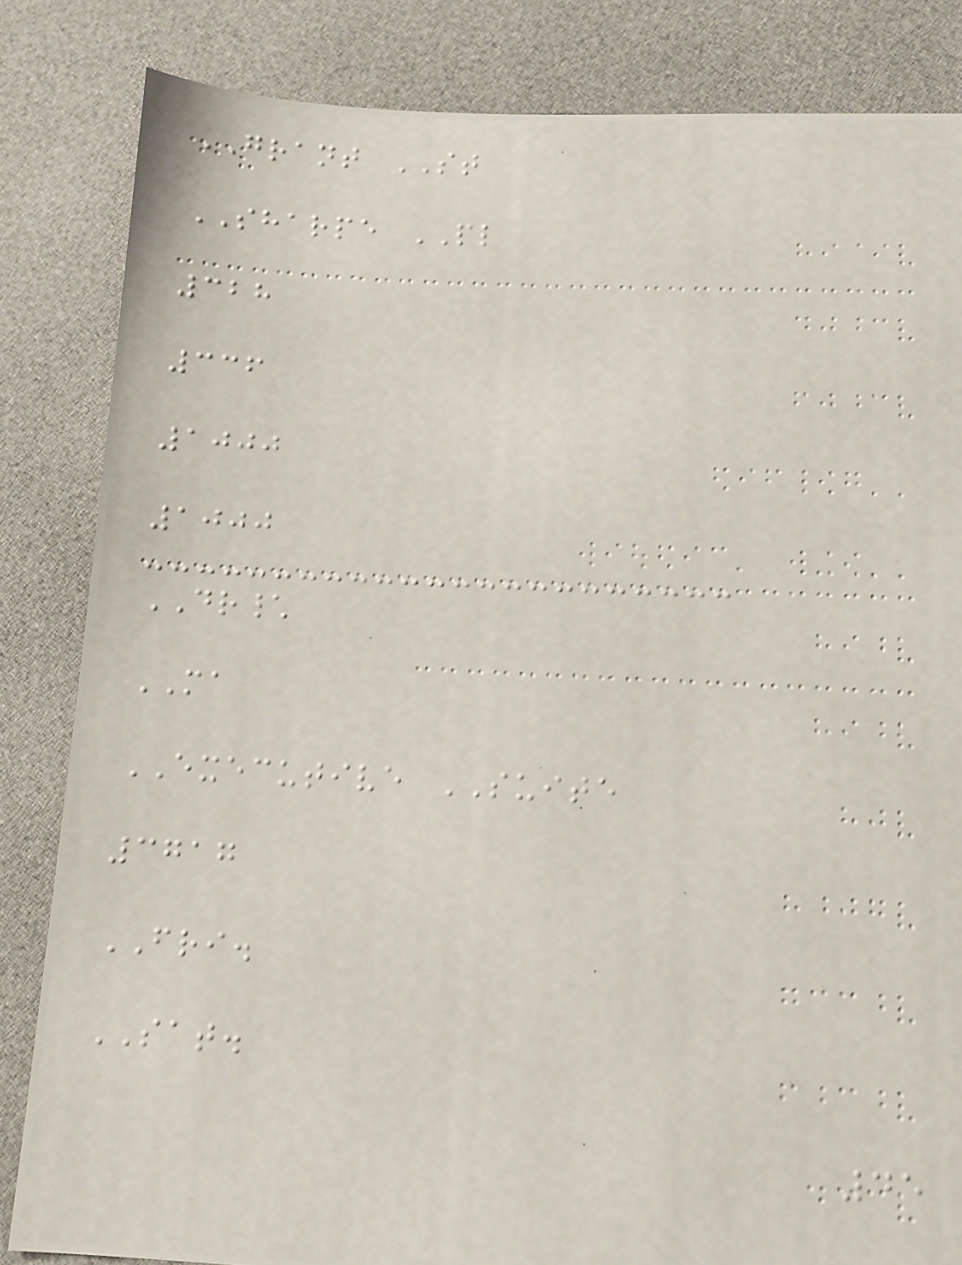GRANT ST
SHARPE PL
328
336
1000
1000
DR\
MA
EXECUTIVE SUITE
3717
FRI.
SAT.
45
